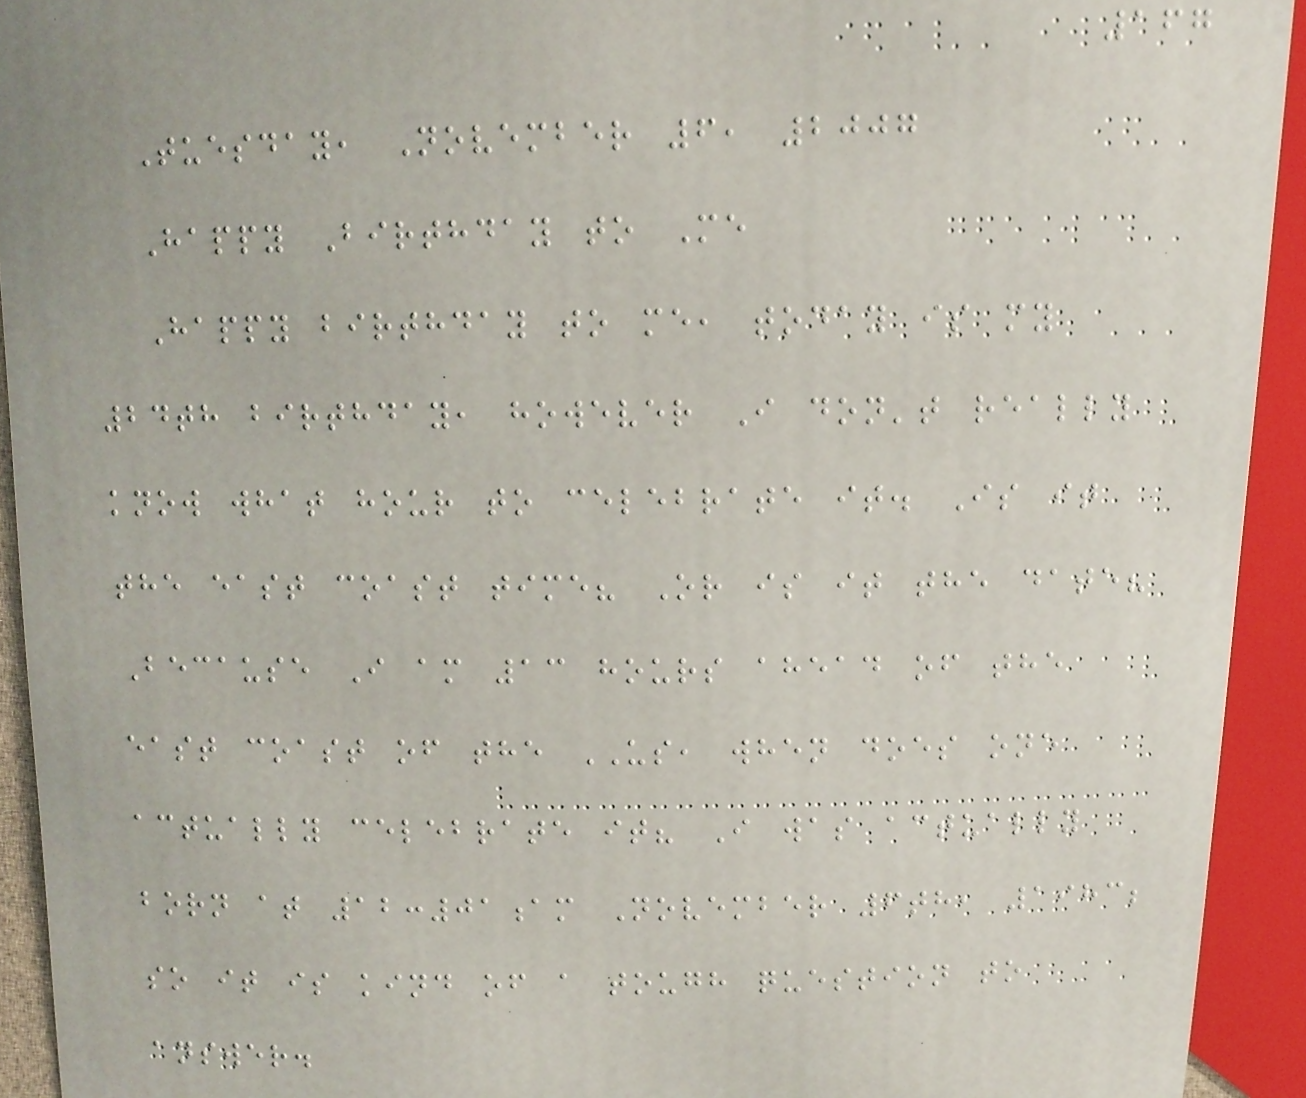167
Tuesday, November 6, 2007
Happy Birthday to Me
Happy birthday to me, today is my
24th birthday, however I don't really
know what hour to celebrate it. Is it
the east coast time? Or is it the date?
Because I am 13 hours ahead of the
east coast of the US, when does one
actually celebrate it? I was actually
born at 12:01am November 6th, 1983;
so it is kind of a tough question to
answer.
